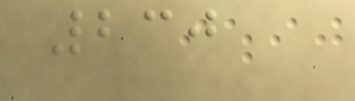230
